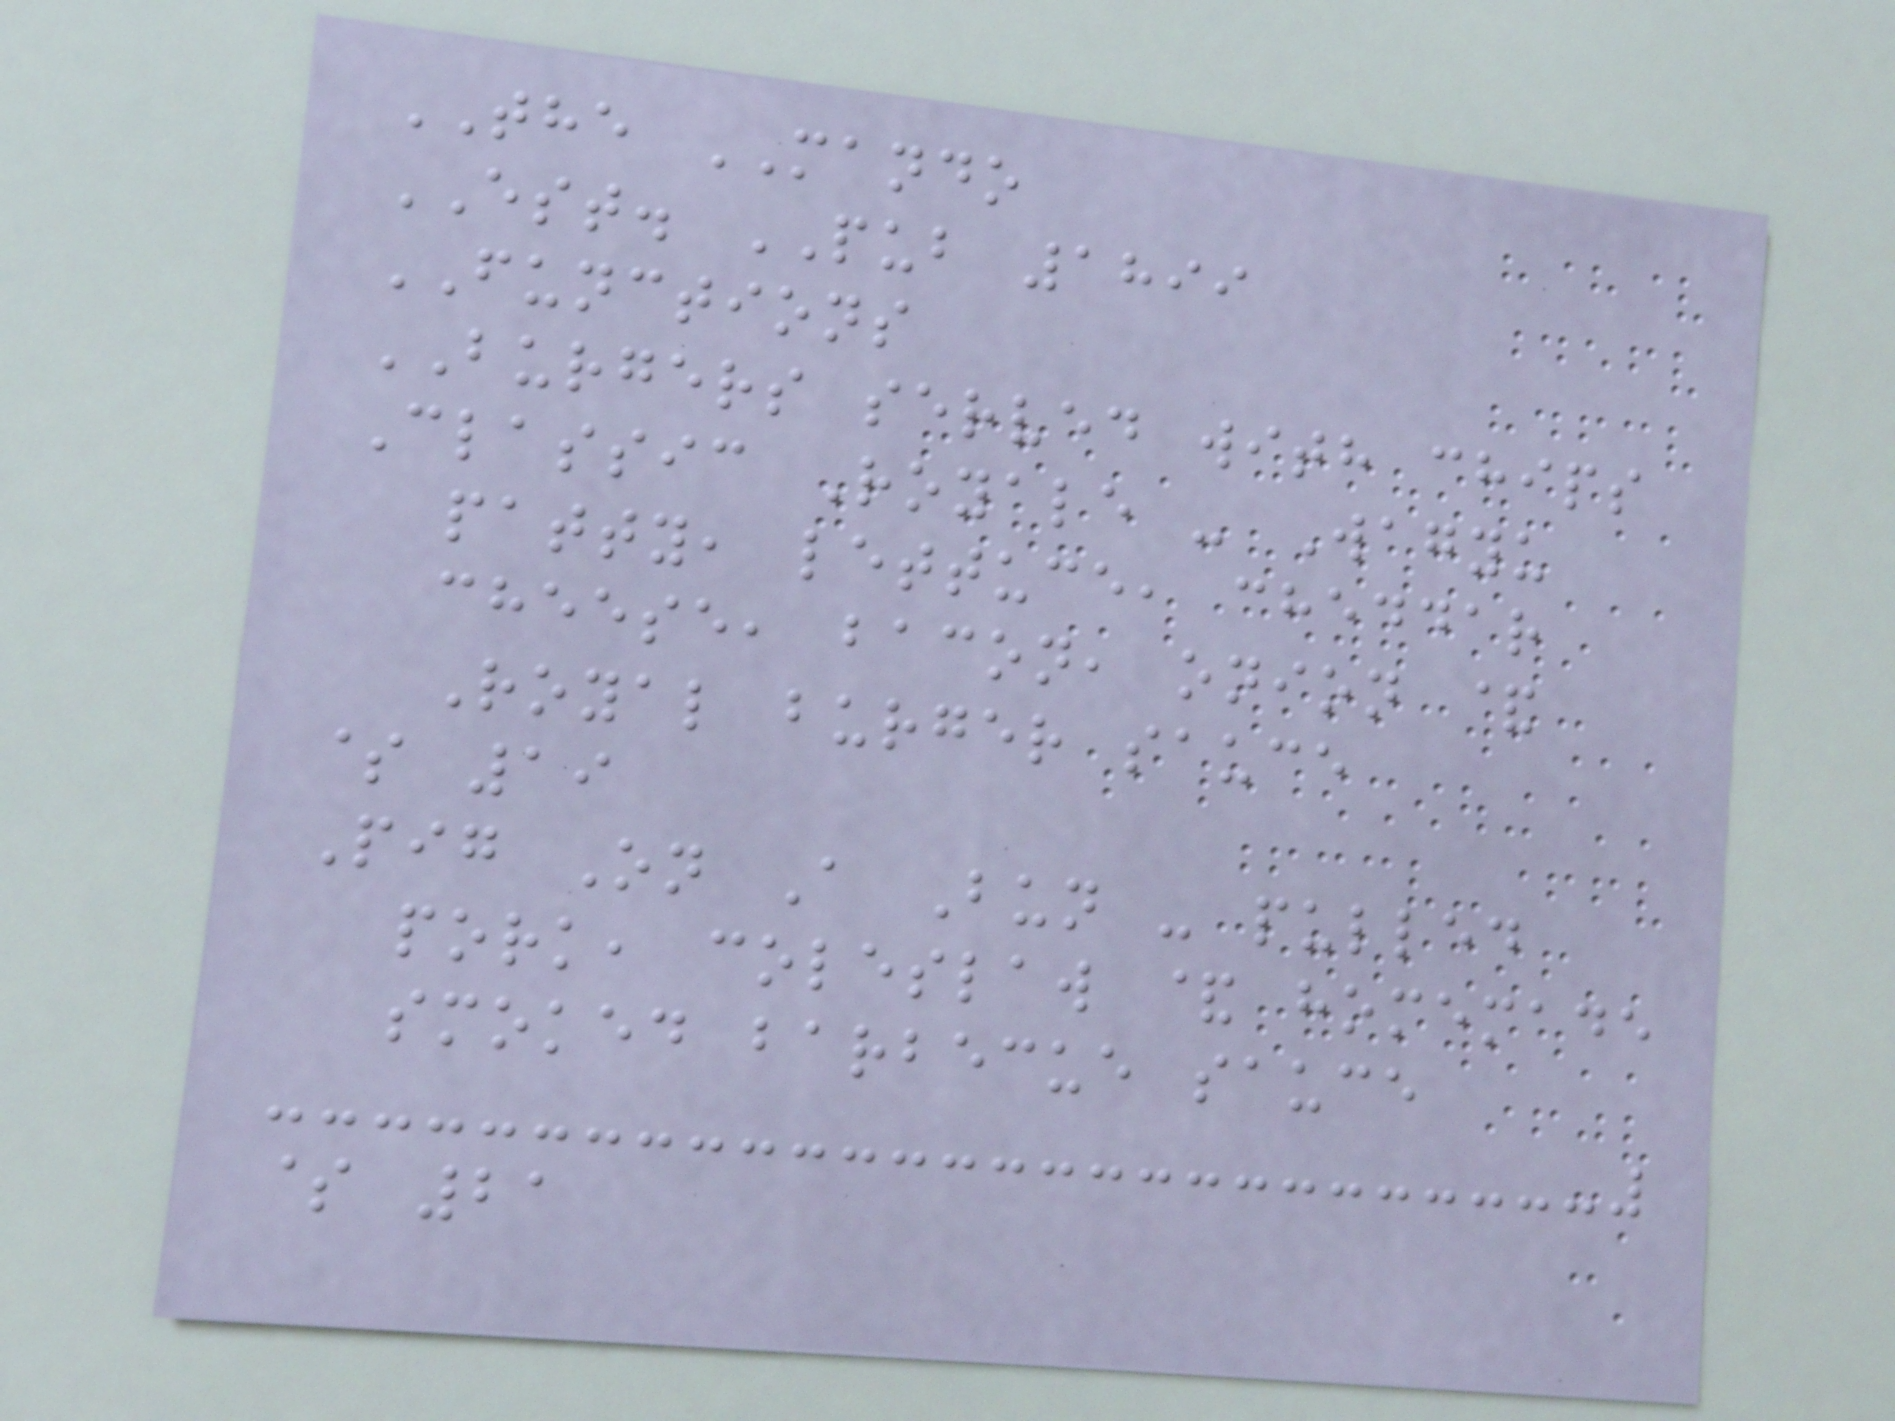THE MANDO
EST. PUB 1899
FUNCTIONS
BURGERS served with chips
Classic Royale - Wagyu
patty, lettuce, cheddar
cheese, bacon, onion &
Royal burger sauce
$ 19
Pig On A Bun - pulled
pork, coleslaw & homemade
smoked barbecue sauce
$ 21
